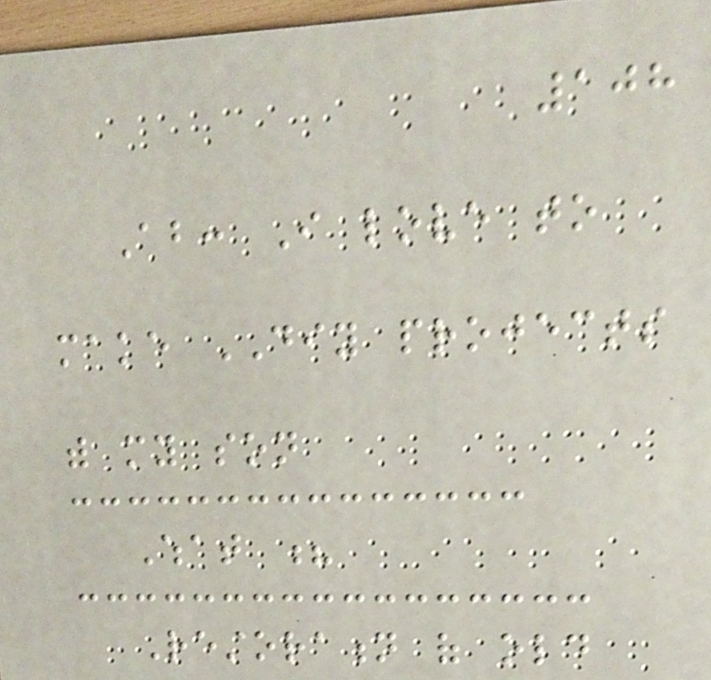108
About: I love to
make DIY projects
with my son
What ?
Restoration of old
